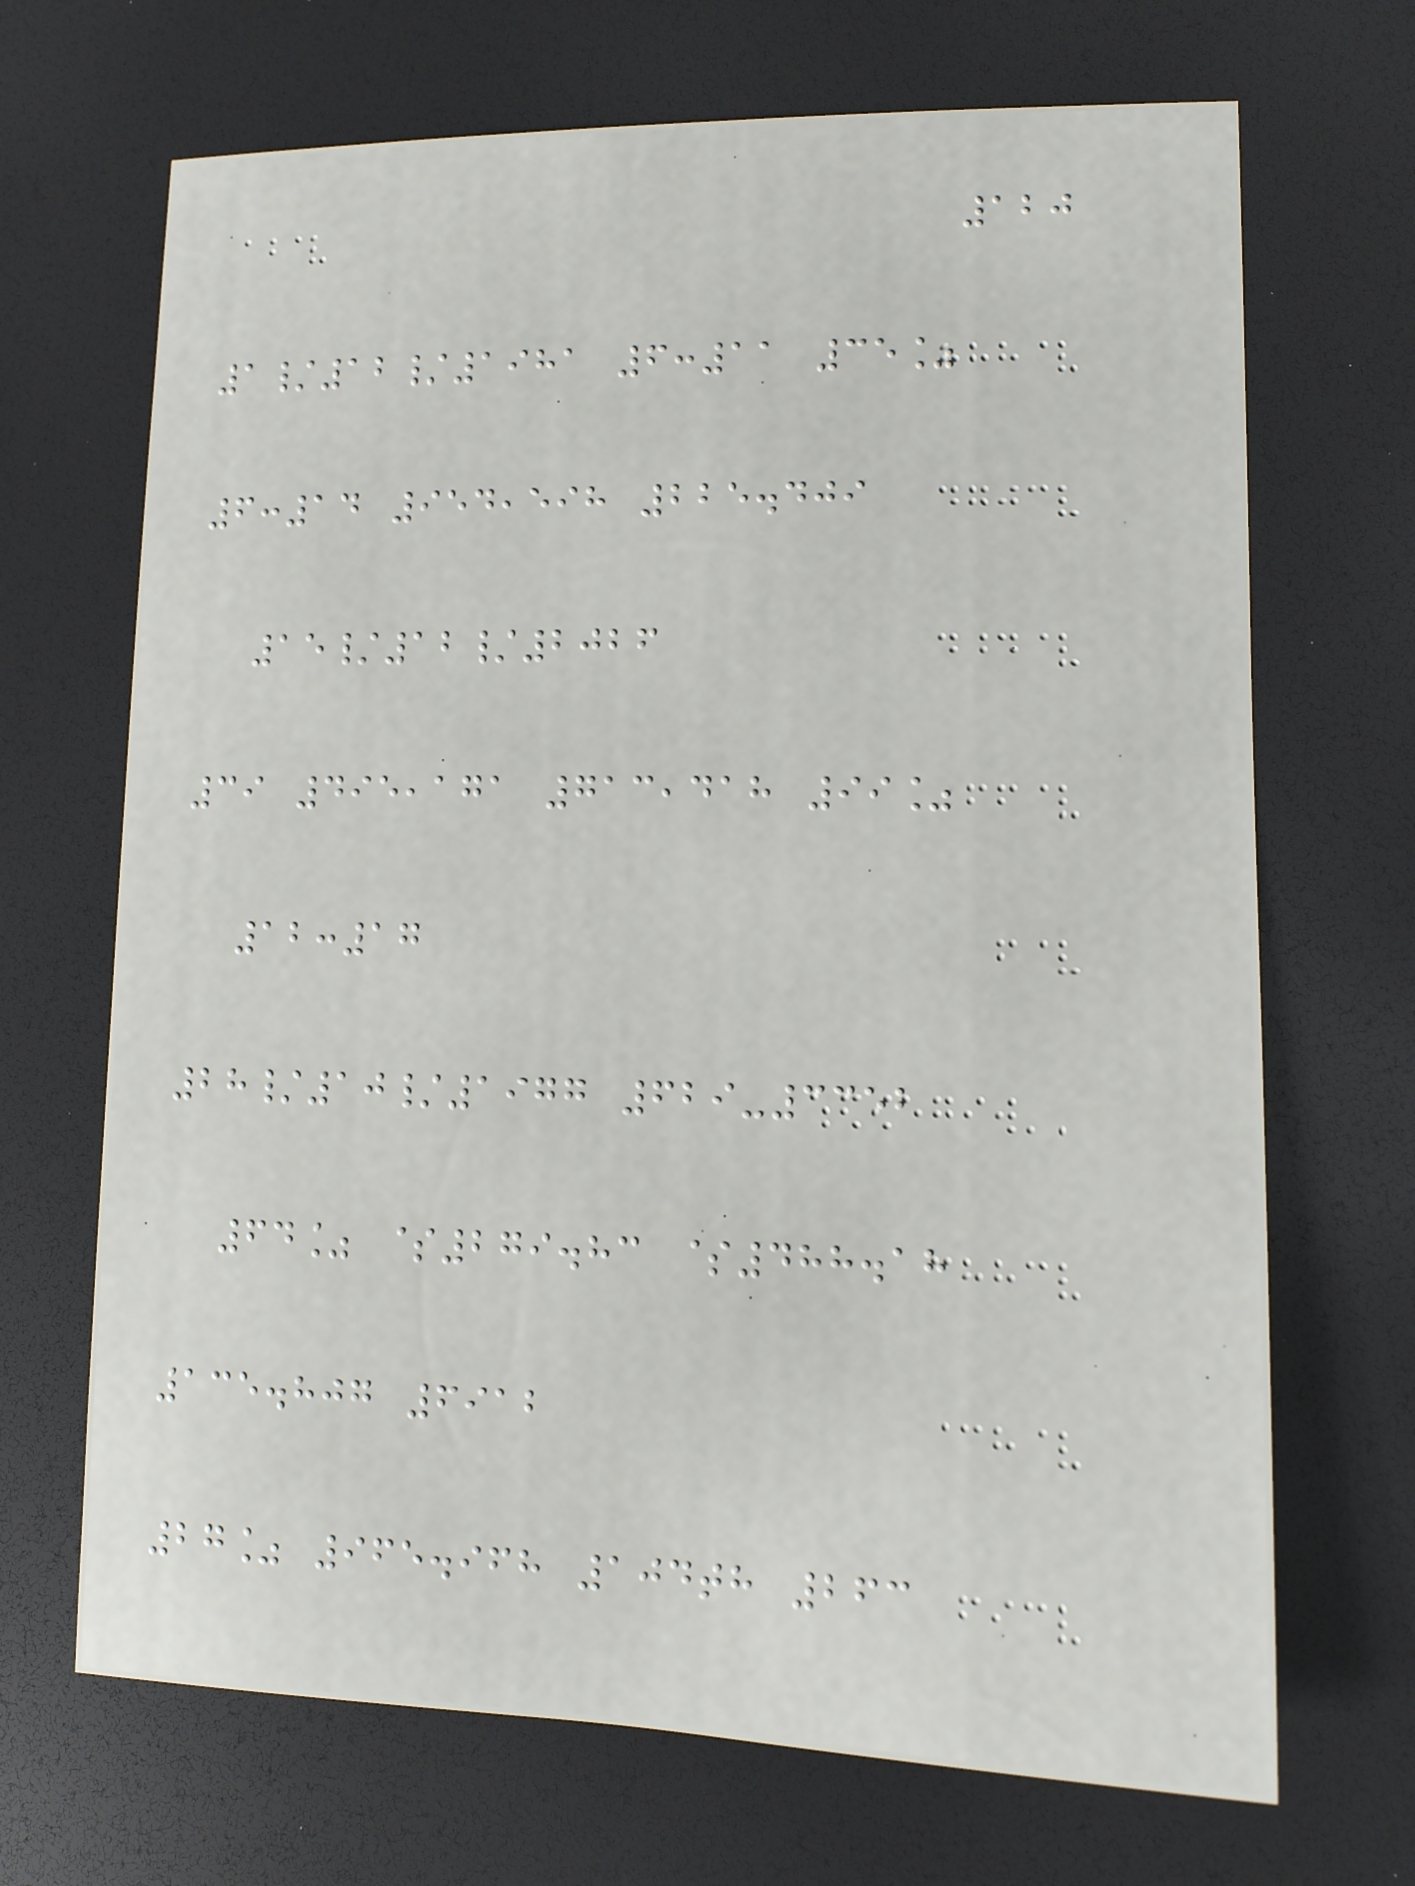120
1/12/1981 6:11 35%
6:14 954,598 225.409
15/12/2026
39 495,171 713,418 99%
12:17
28/10/1977 629-3352
64% $279.83 $488.18
135.807 6912
27% 965.968 104th 263
